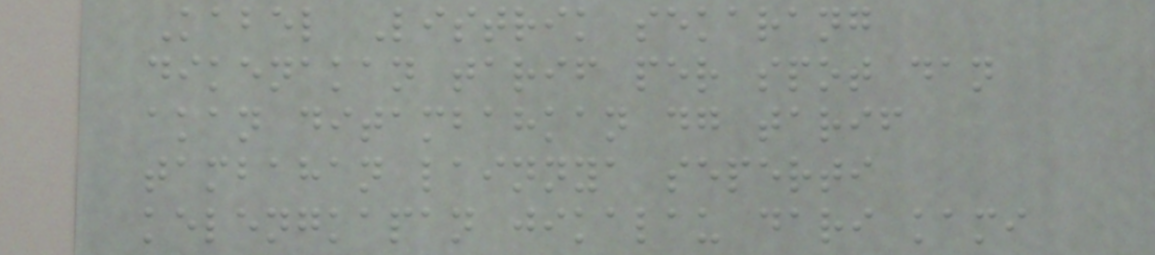Kabel Listrik sekarang
dikenakan tarif per spot dan
akan ditambahkan dg tarif
tambahan lainnya seperti
kelengkapan jikalau dari kami
